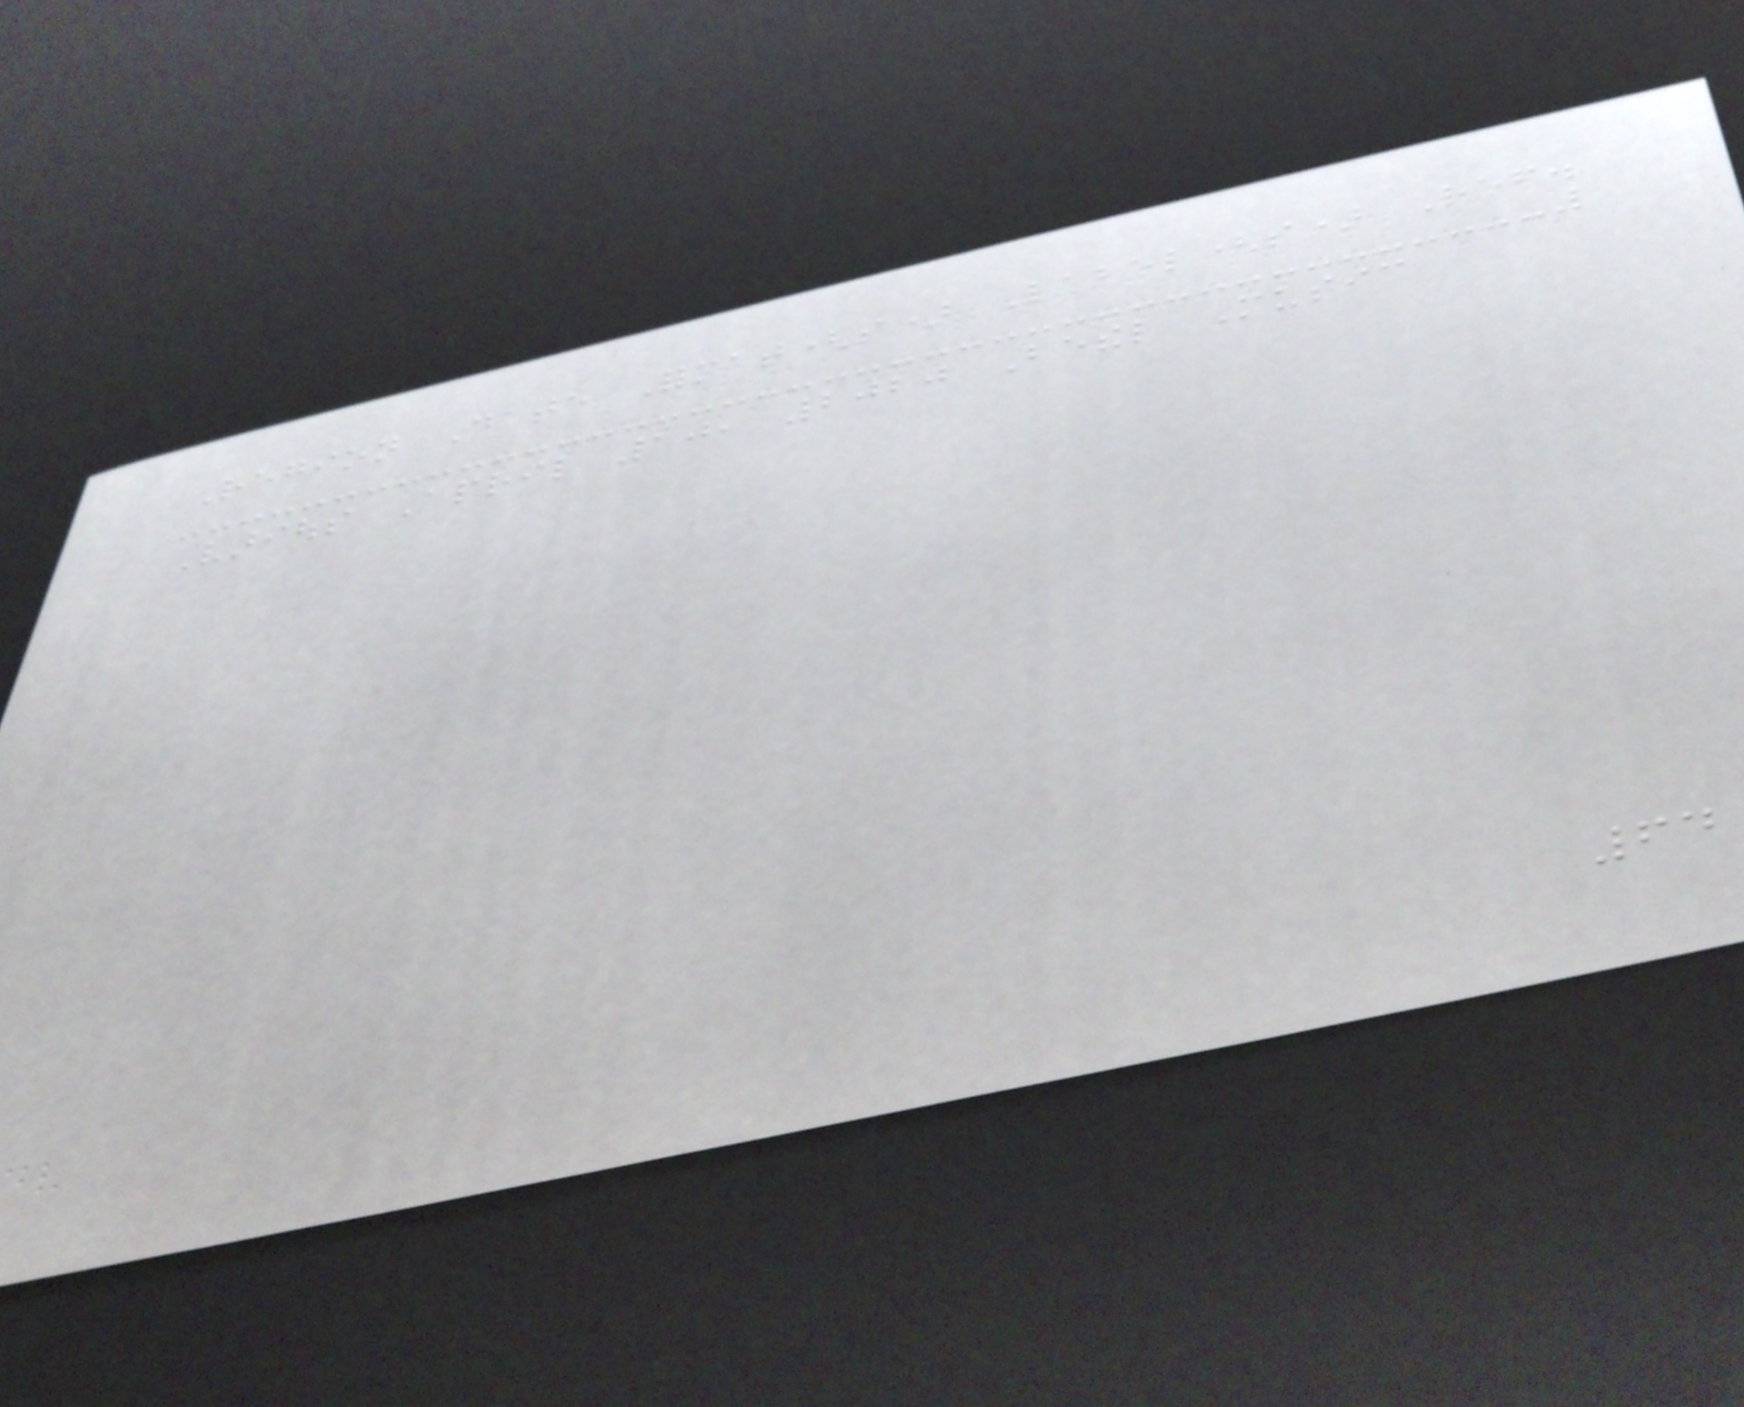Region Date Format(s) Label(s) Ref.
Various April 10, 2020 Bethel Music
64
